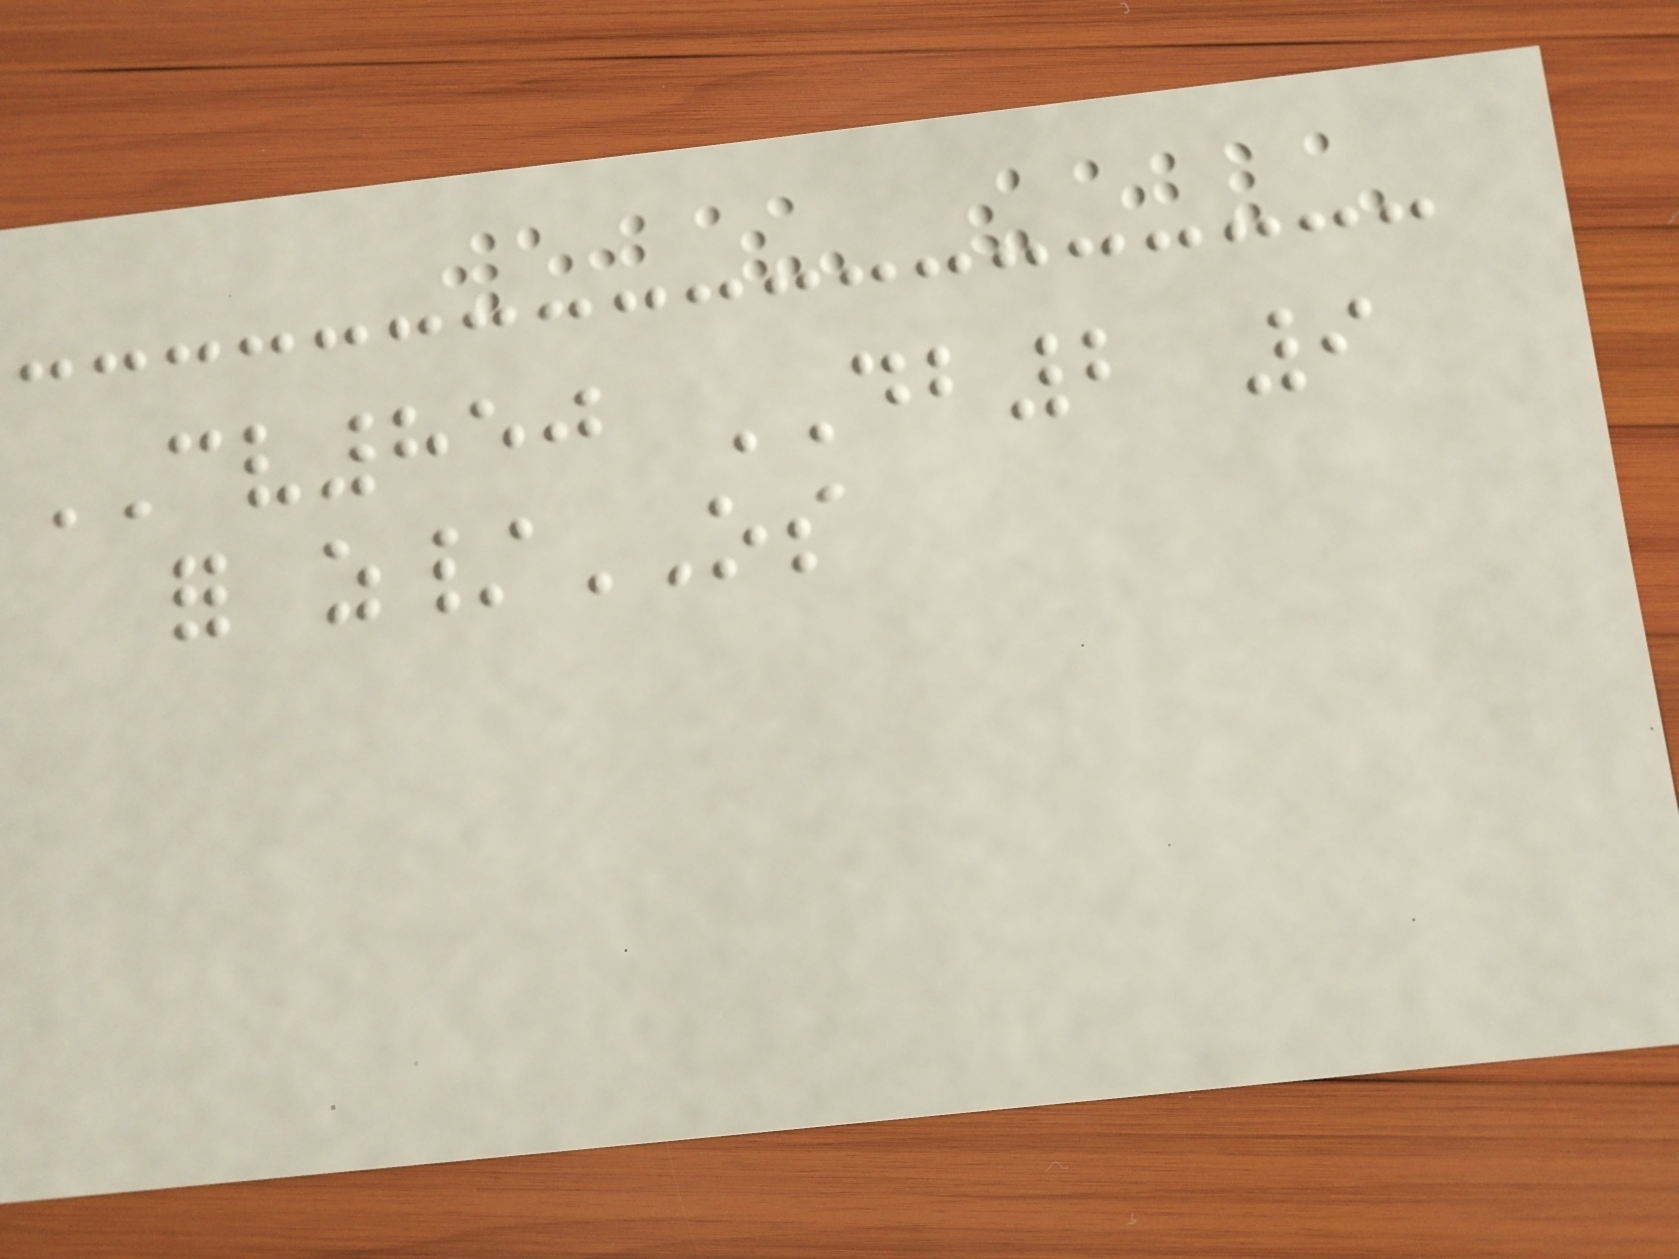CV850 DB2 9
for z/OS
